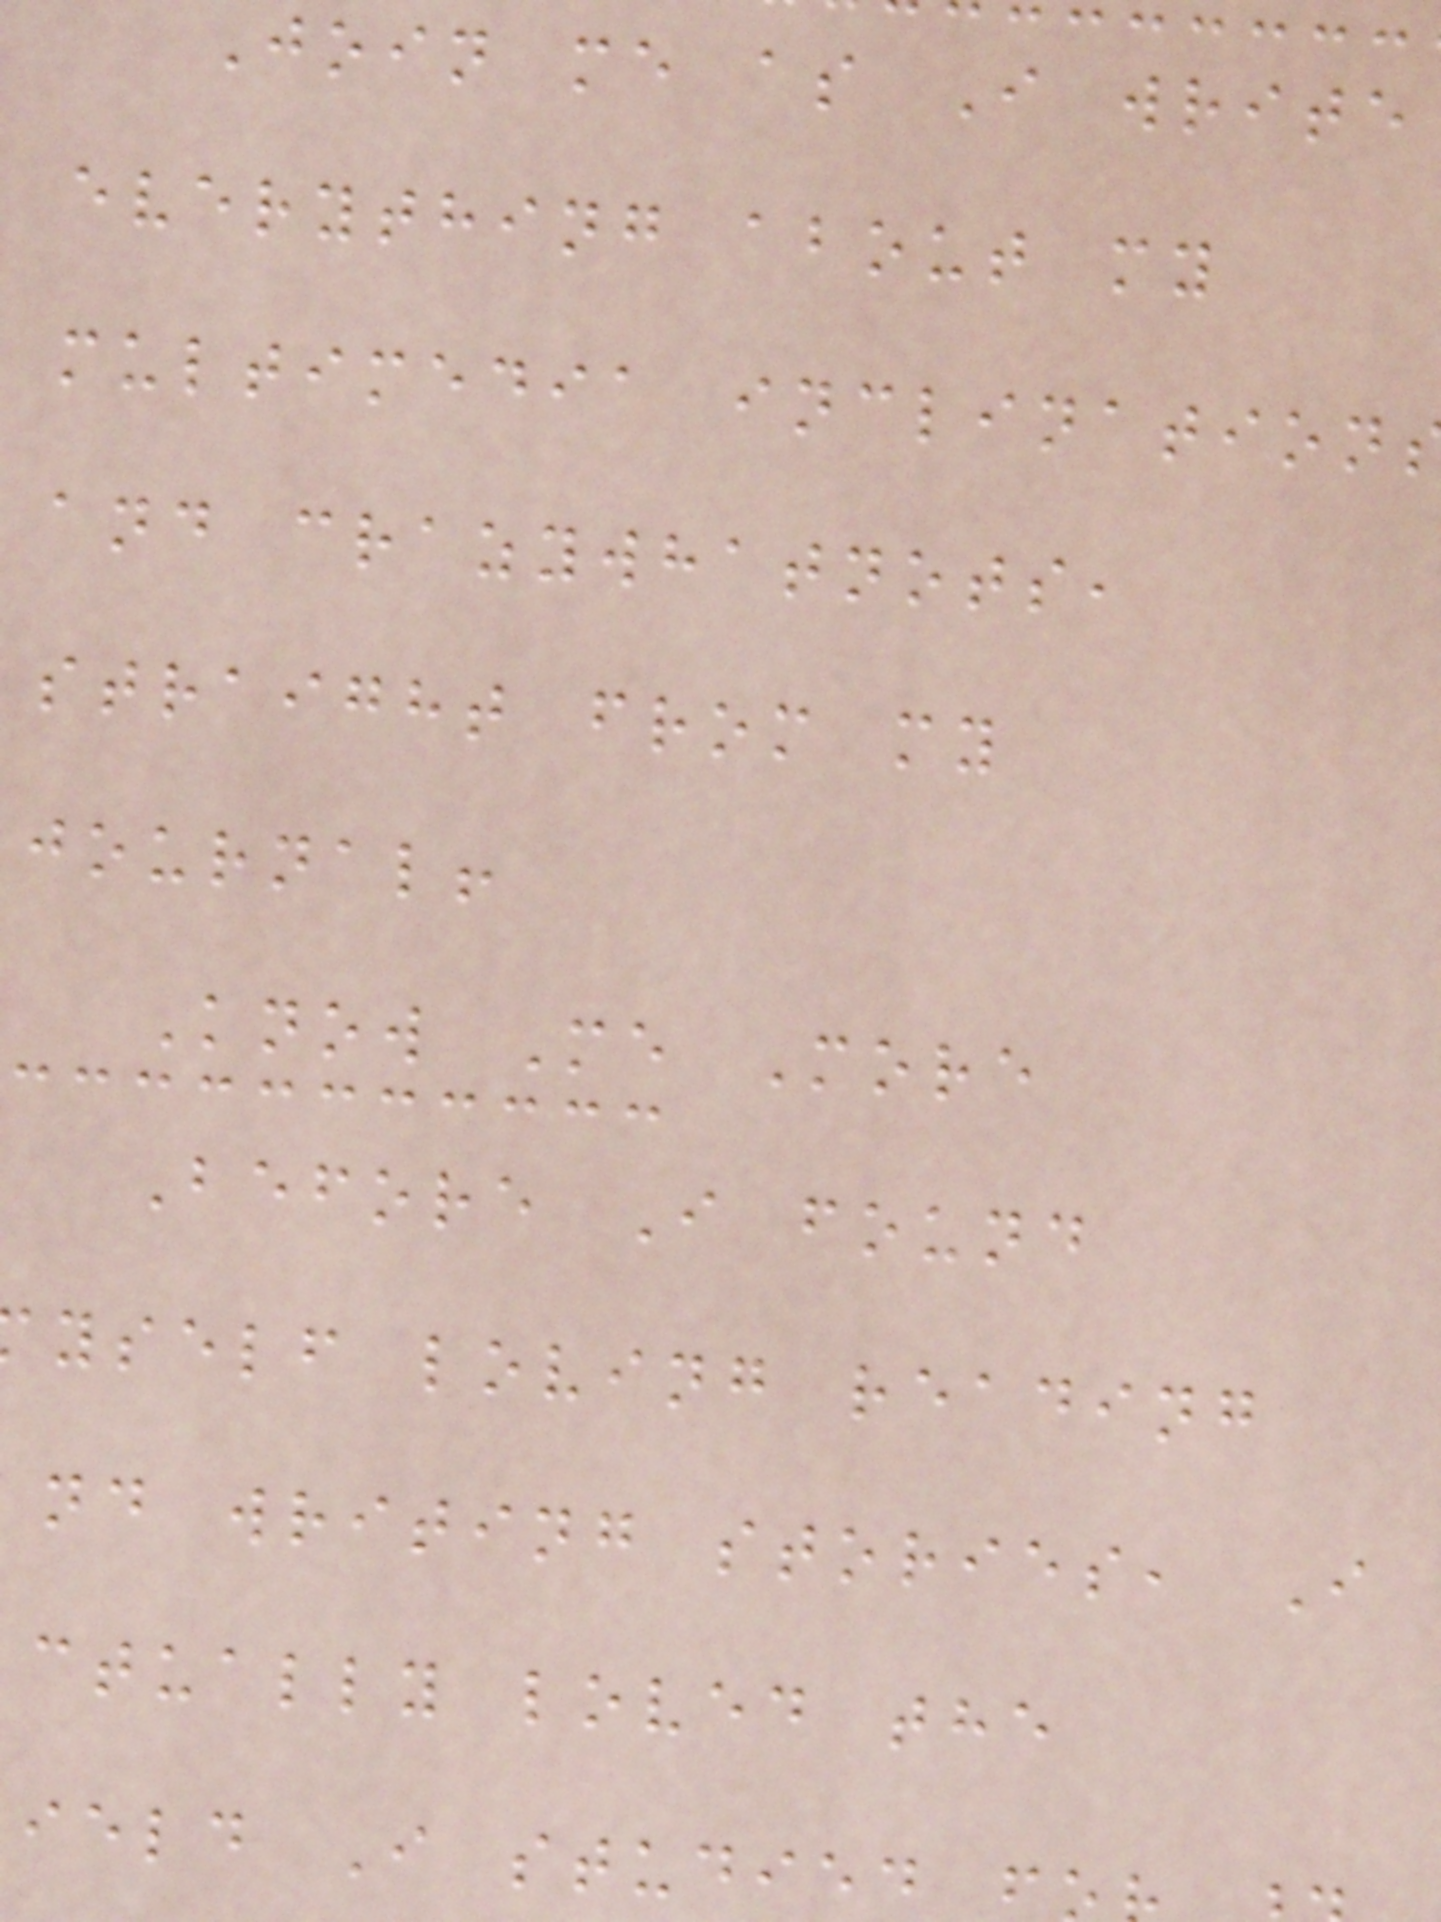Join me as I write
everything about my
multimedia inclination
and crazywhatnots,
straight from my
journal!
Know Me More
Before I found
yself loving reading
nd writing stories, I
ctually loved the
ield I studied
